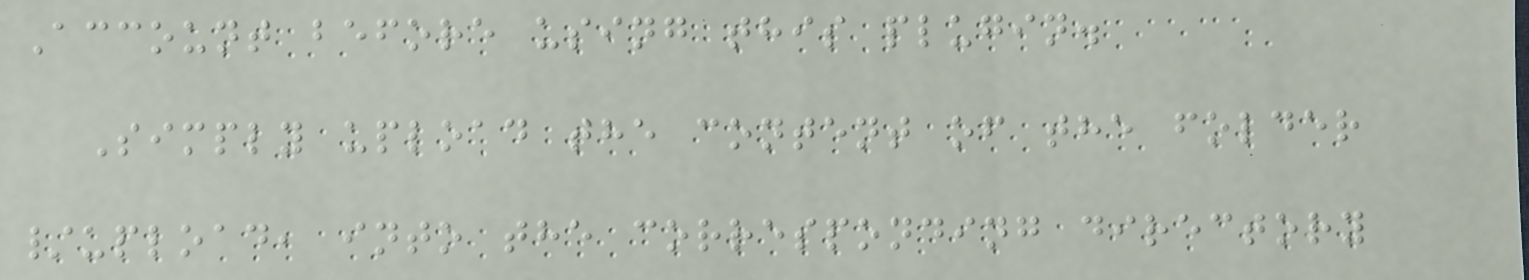Account before using this plugin.
Simply upload the content of the folder
/upload, into the corresponding directory
